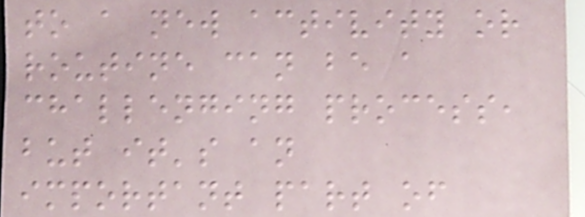to a new activity or
routine can be a
challenging process,
but it's an
important part of
